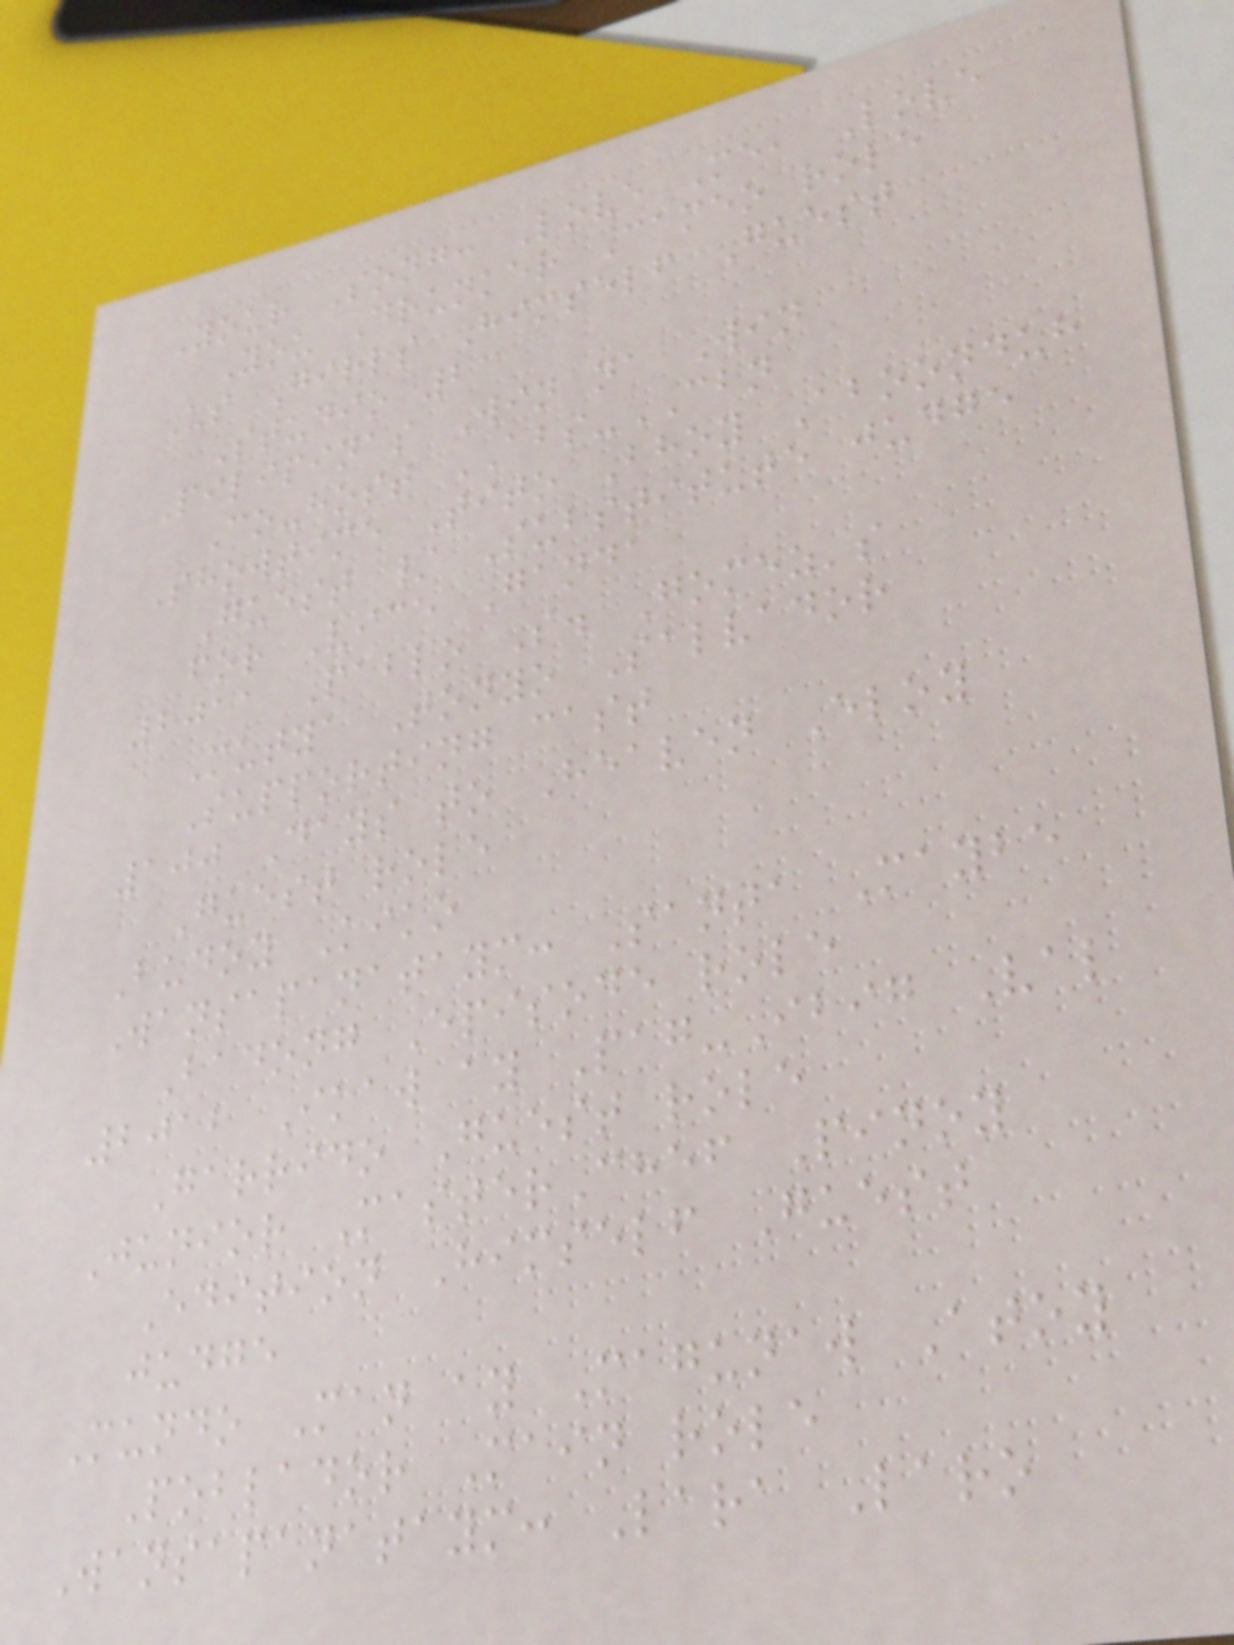Your Song: Love Me, Love
You Drunker Cameo role
Us Girls Himself Guest
Studio 23
Pilipinas Win na Win
Co-host ABS-CBN
Showtime Tito Bhoy Aboonduh
Guest / Substitute judge
for Vice Ganda
2011 Pablo S. Gomez's
Mutya Tonyo Salvador
Supporting cast
100 Days to Heaven Eloy
Guest role
Budoy Kiko
Wansapanataym: Santa Maybe
Badong Episode role
2012 Ikaw ay Pag-Ibig Val
Garrido Guest role
Junior MasterChef Pinoy
Edition Himself Guest
judge
Mundo Man ay Magunaw Atoy
Poblador Main role
Wansapanataym: Lara Laro
